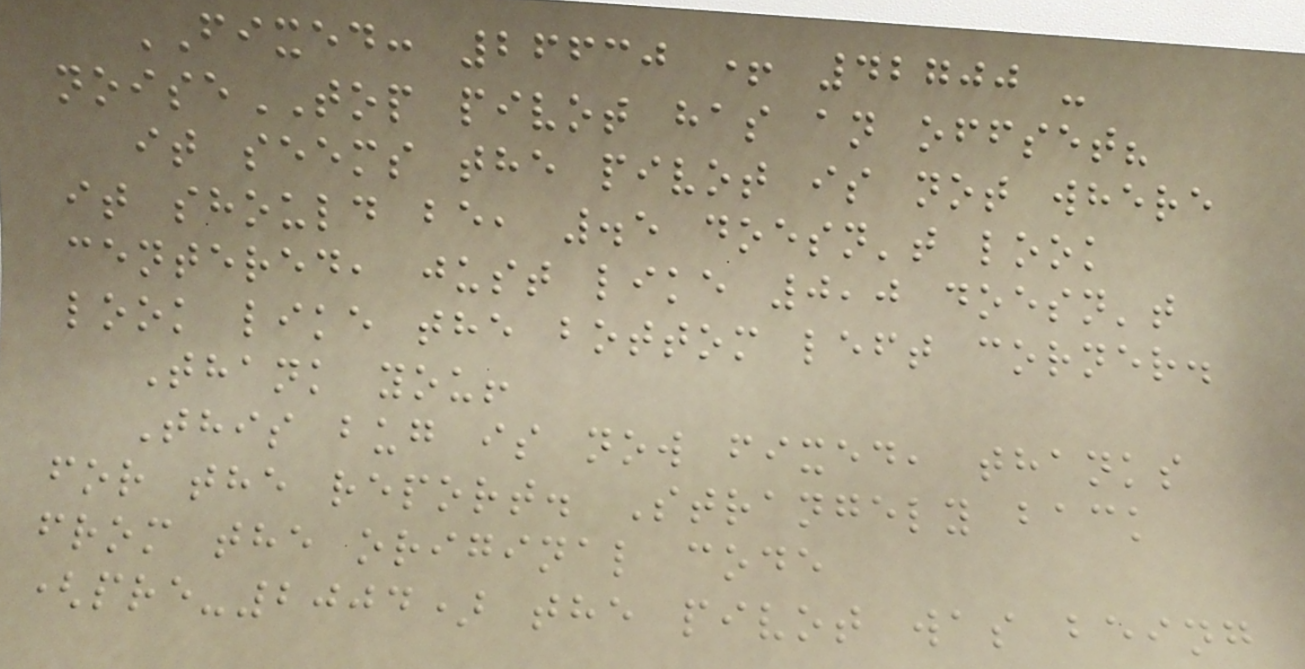FIXED: 26630 + 42700 -
noiseTOP pivot has an offset?
it seems the pivot is not where
it should be, .5 doesn't look
centered, just like 0,0 doesn't
look like the bottom left corner.
Thank you!
This bug is now fixed, thanks
for the report. Strangely back
from the original code
(pre-2004) the pivot was being
